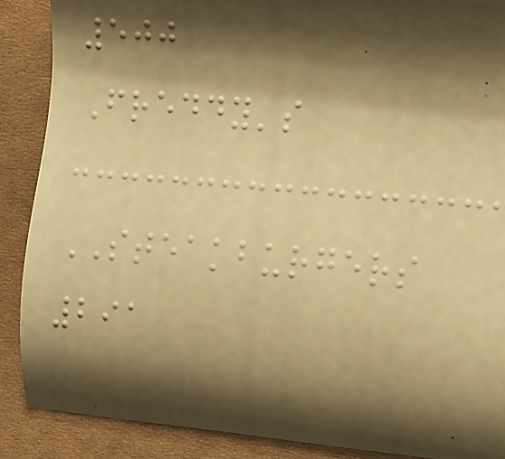500
Freddy's
STEAKBURGERS
291
